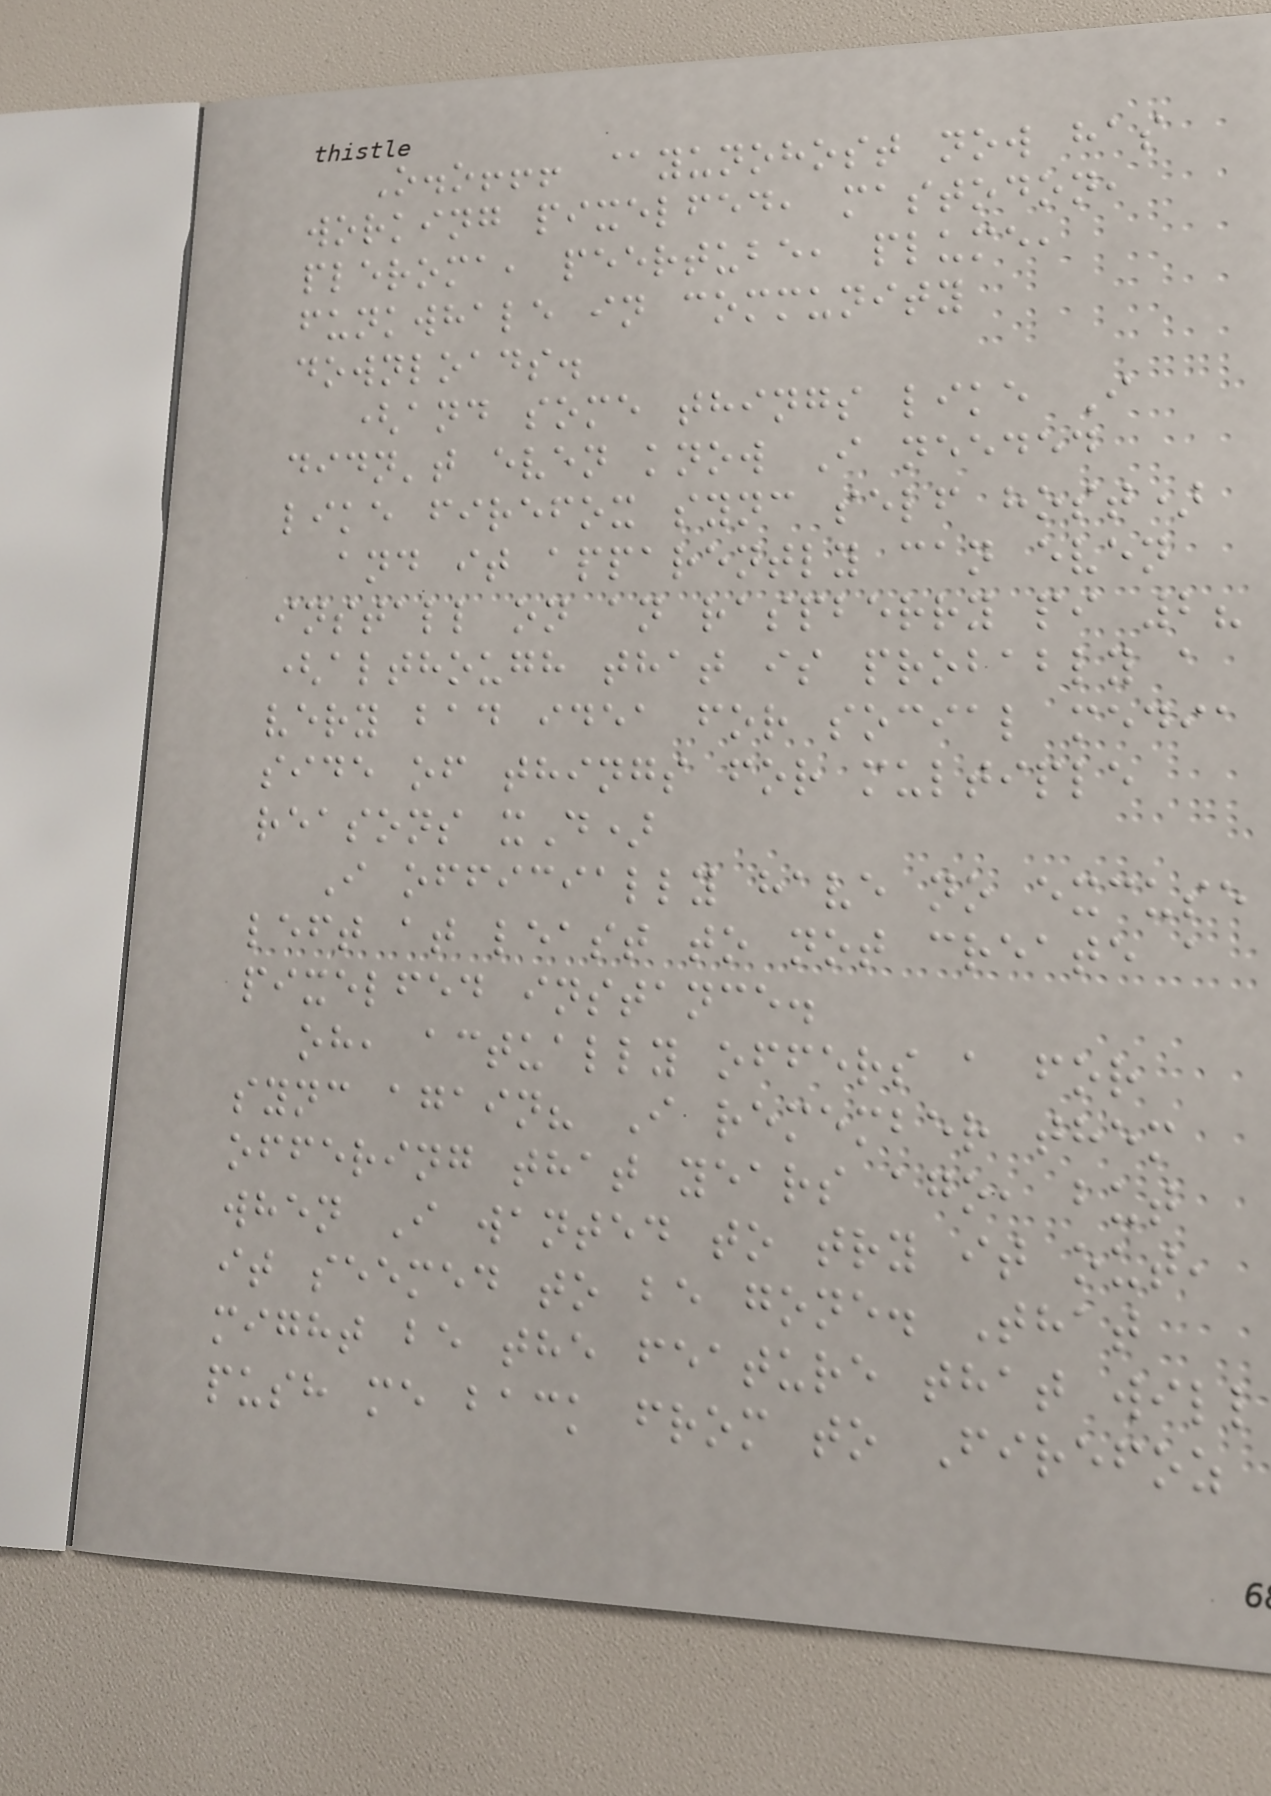O.o!!! @yunohost now has
working pixelfed, mastodon,
pleroma, peertube, plume,
funkwhale in community
downloads.
(and some things like I
didn't even know I needed
like firefox sync self host)
and it apparently can even
install on an raspberry pi 2?
(although that is probably a
very bad idea for social media
side of things for multiple
reasons xD)
I officially have no excuse
left at least to not create a
pixelfed instance.
oh, actually offers a for
sync again? I remember them
offering that years ago, but
when I wanted to try it out,
it seemed to be gone. That
might be the feature that will
push me back from to Firefoz
